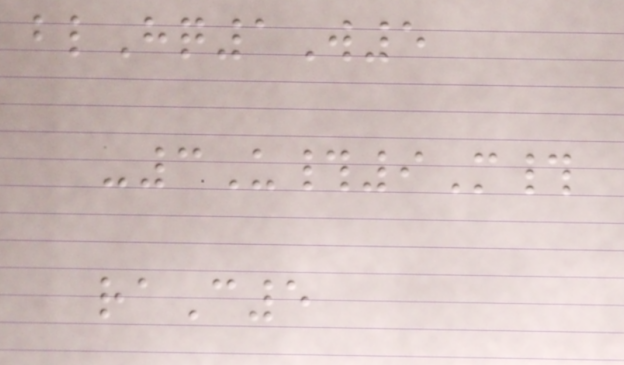blHq1W5
-3U#9M#
raC5
